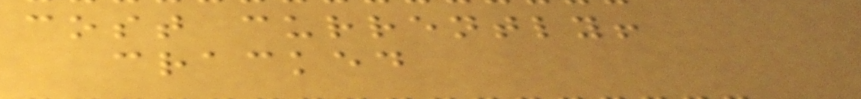cost currently!
cracked
